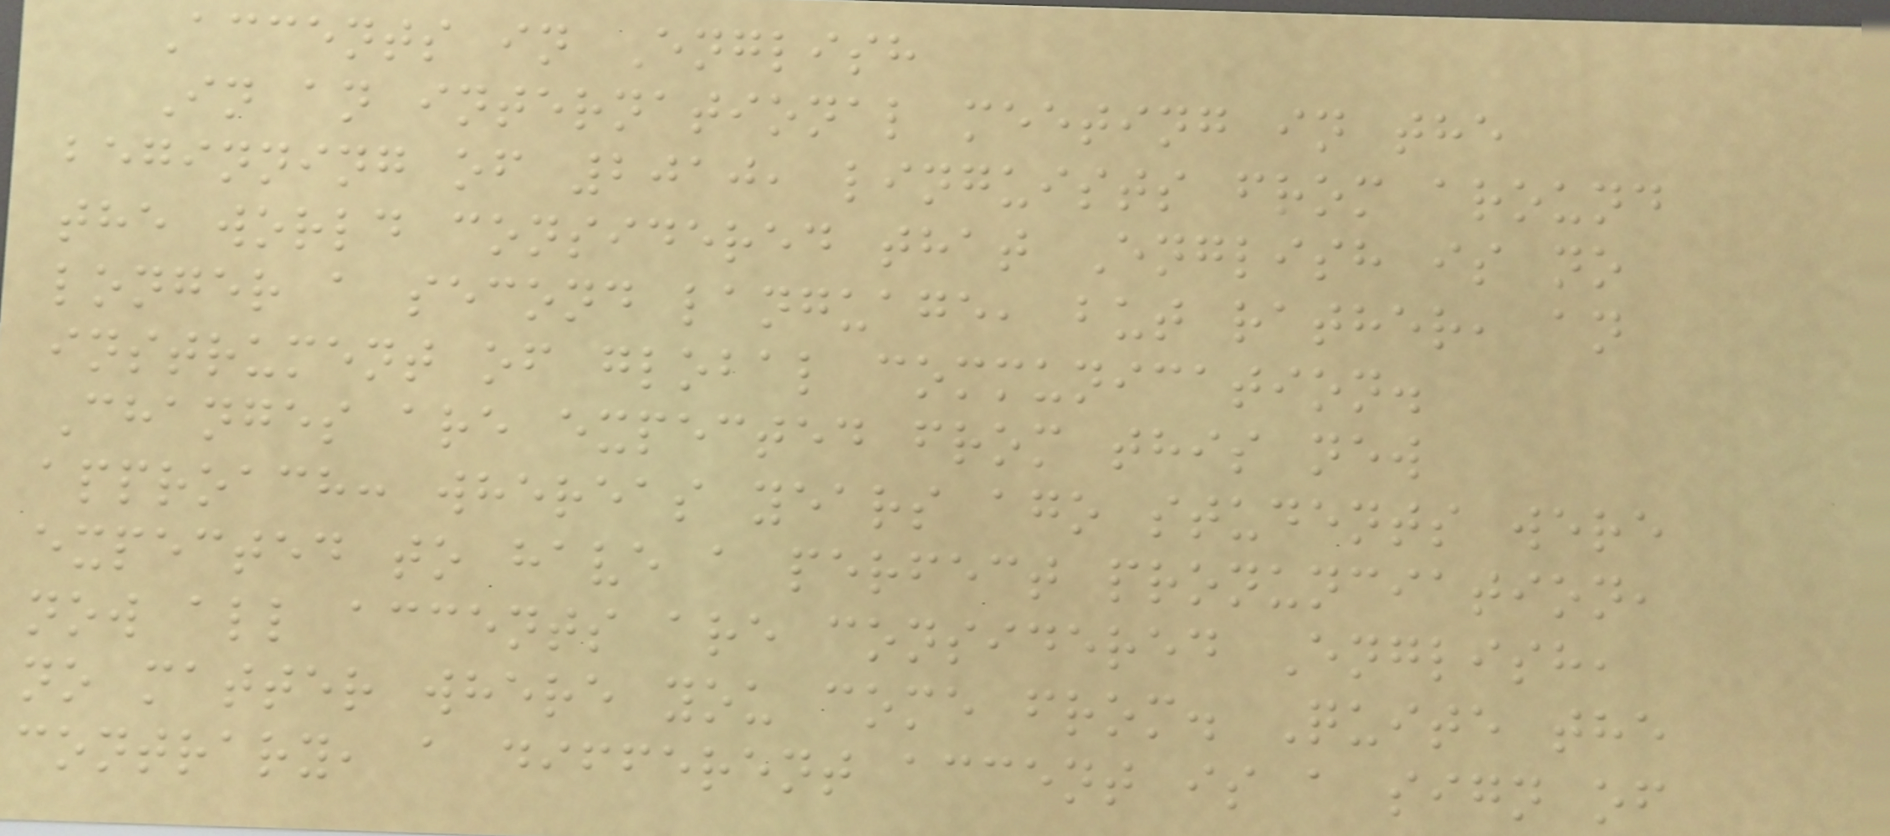Accents in English
In an international meeting in the
beginning of 2010, linguists from around
the world considered that English is no
longer a second language, but rather, an
instrument of global communication.
Changes are expected from this new
approach: whereas years ago students were
expected to have a perfect pronunciation,
now all accents are considered English,
no matter where you come from. Quite the
contrary, a different accent is a sign of
